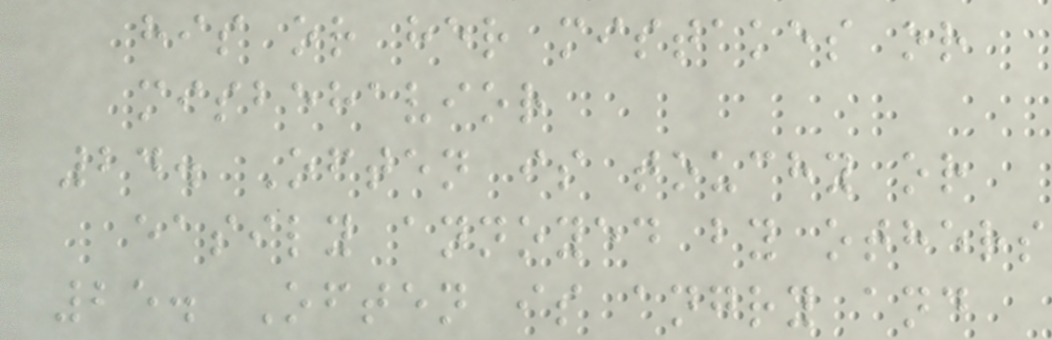his or her mistakes or
misbehavior
24. Often is touchy or
easily annoyed by others
25. Often is angry and
